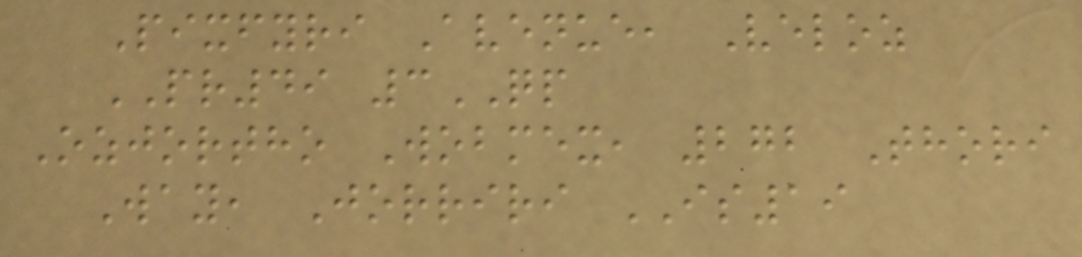Pixfyri Avenue, Veloz
PR49 3QP
Ozjortho Wobmex, 272 Thori
Way, Jorriri IS19
